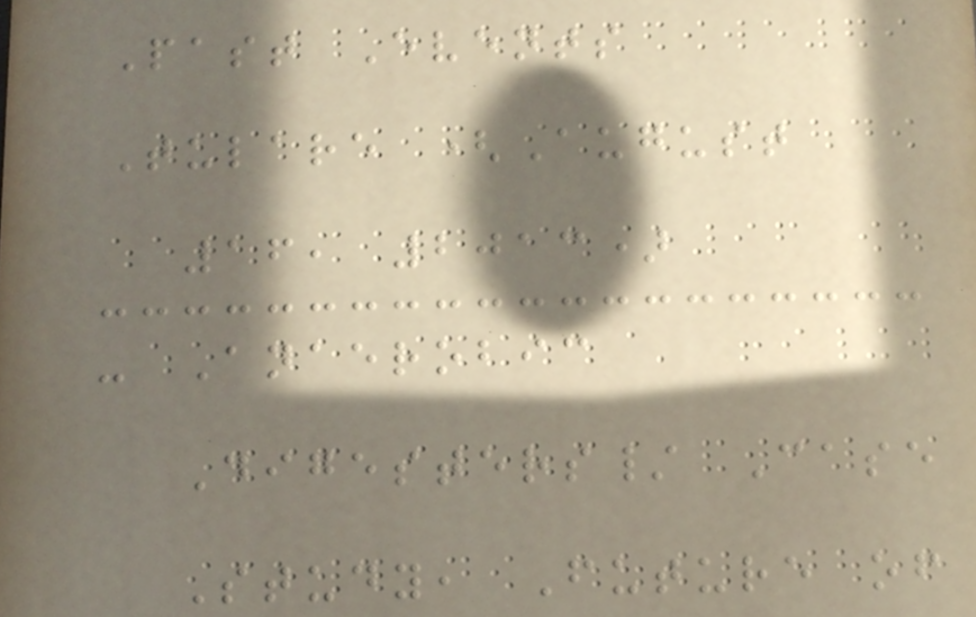Past Events
Tulare (August
16, 2013)
- Anaerobic
Digesters/ Case
Study, Future of
